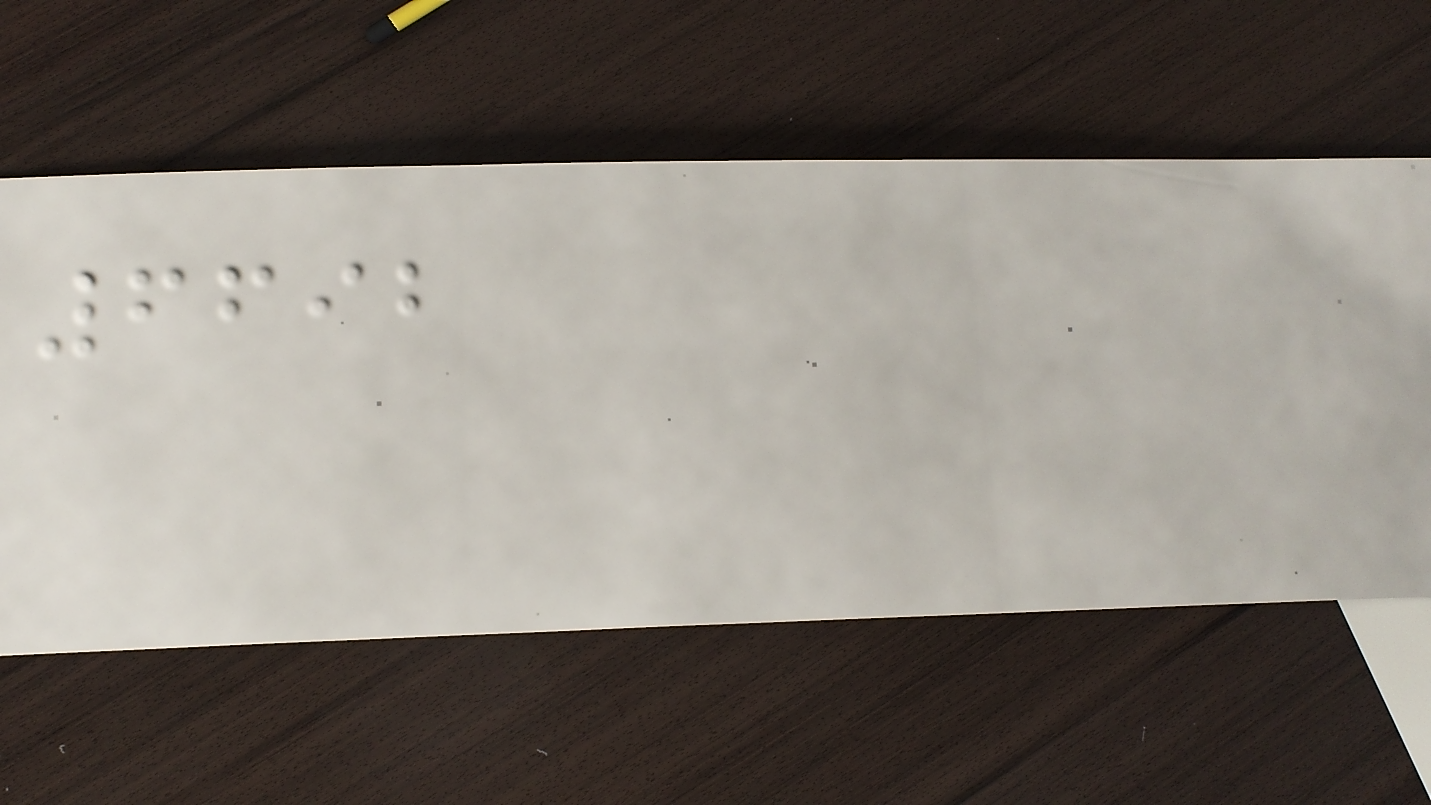6692
